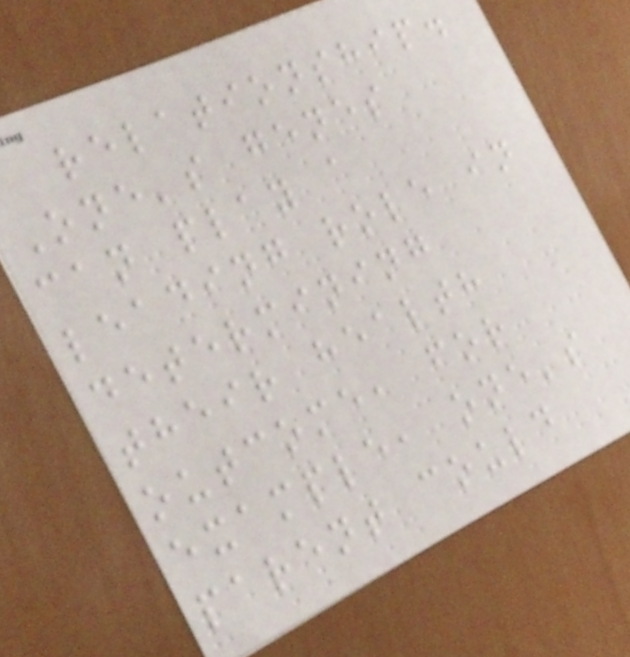relationship.
One's genes
can play a
leading role in
determining
their health
outcome, for
example, one's
parent could
